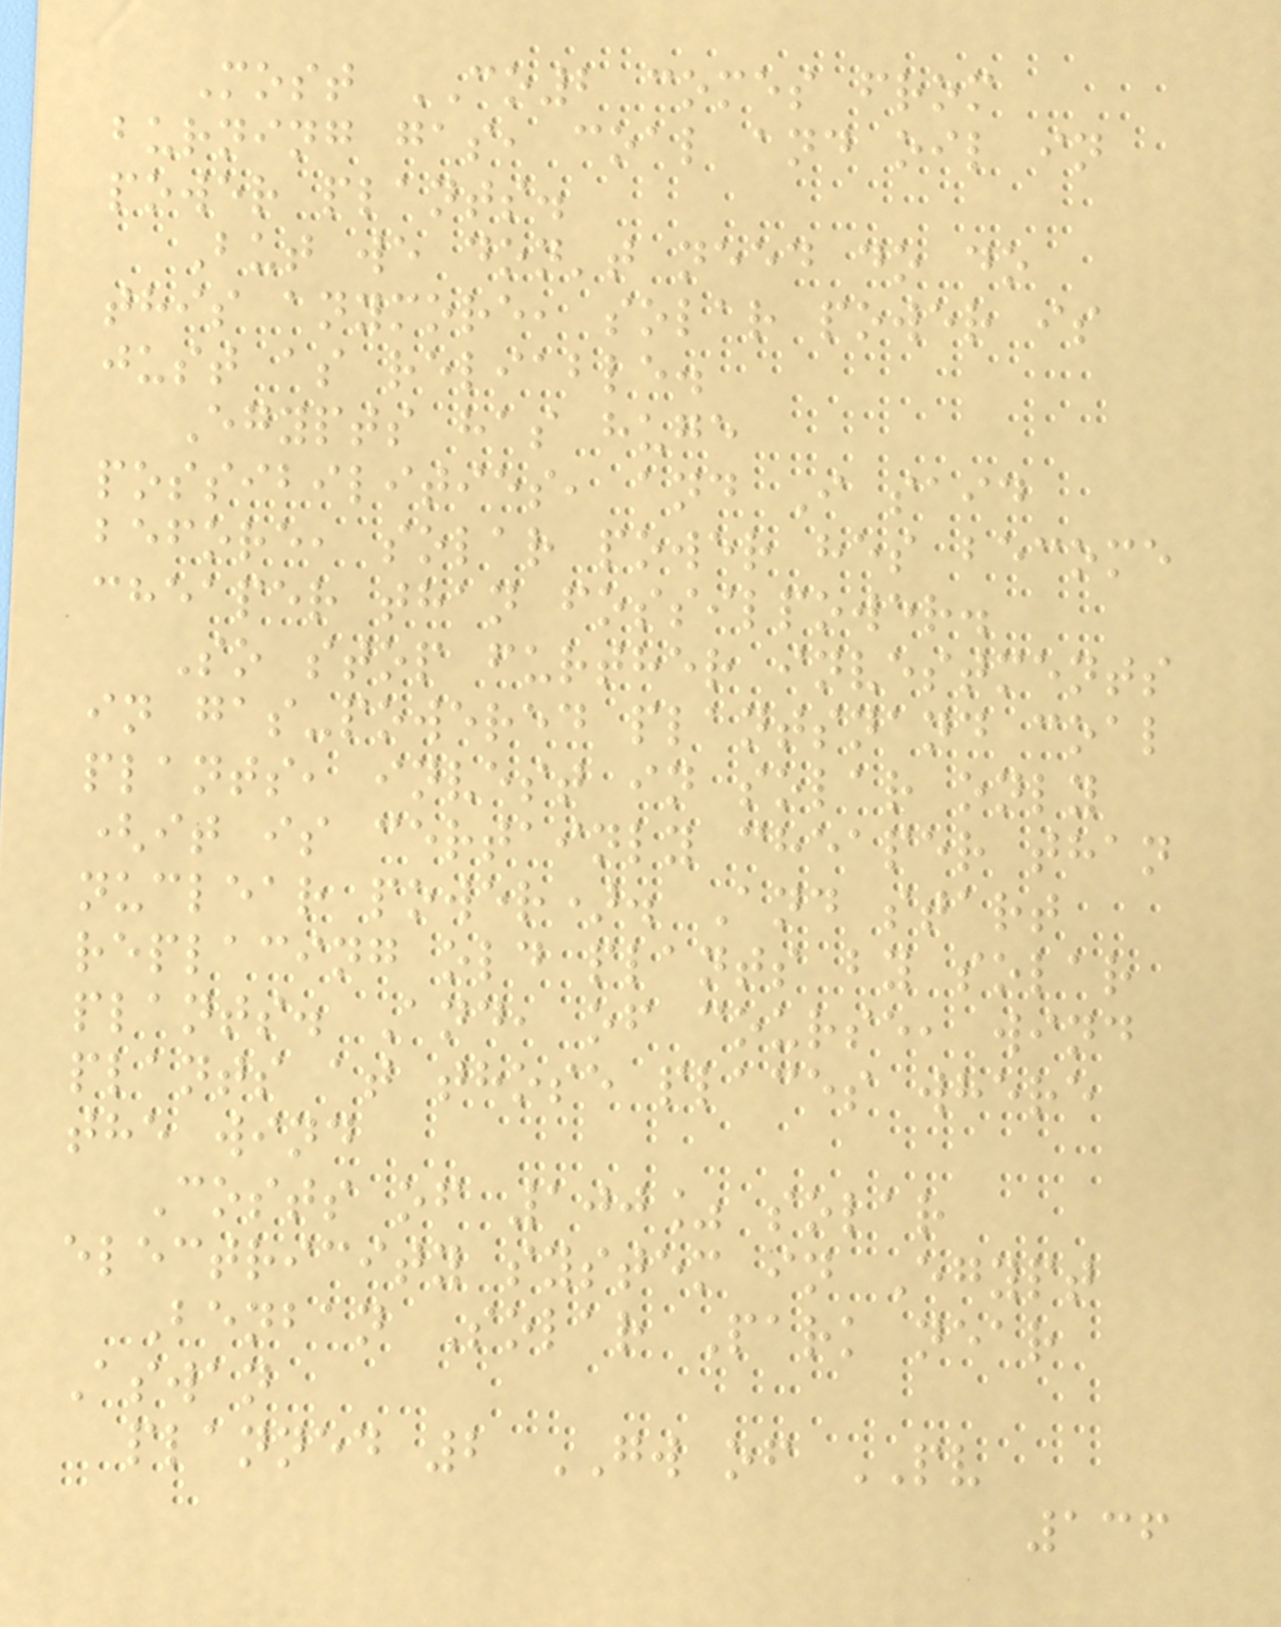Most CO2 comes from
burning gas, coal and oil in
power plants.
But we don't need do do
this anymore, solar power is
just as reliable.
Egypts has huge
possibilities, and I said
before, solar power hes become
cheaper than fossilpower.
So stop further investments
in gas-powered plantsnand coal
plants, invest in solar only
(it is certainly cheaper than
nuclear power). And start
replacing old plants by solar
plants. And, of course, wind
plants at those places where
the wind
Costs of 100% solar
electricity system in Egypt
Benban Solar Park near
Aswan
planned 2 GW of PV
136
